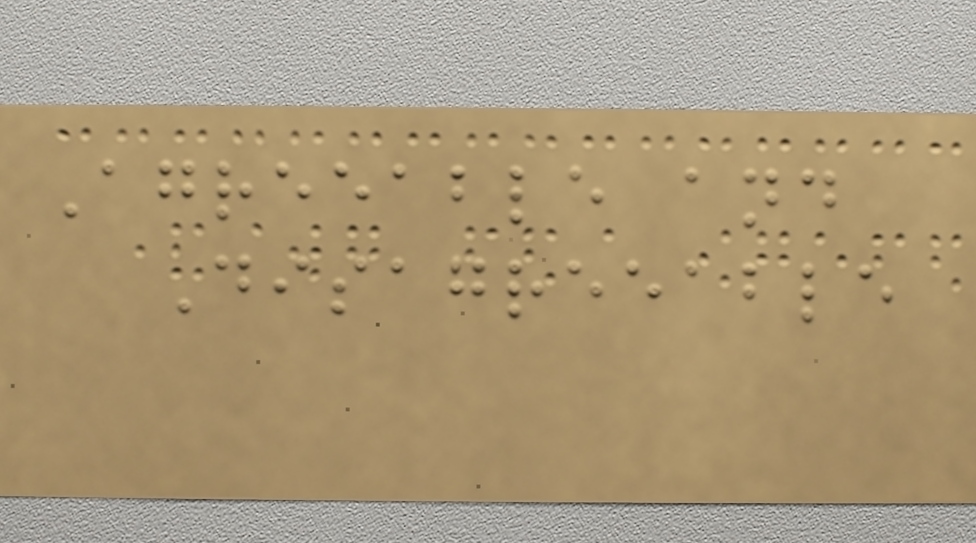Agreeable and
Disagreeable
